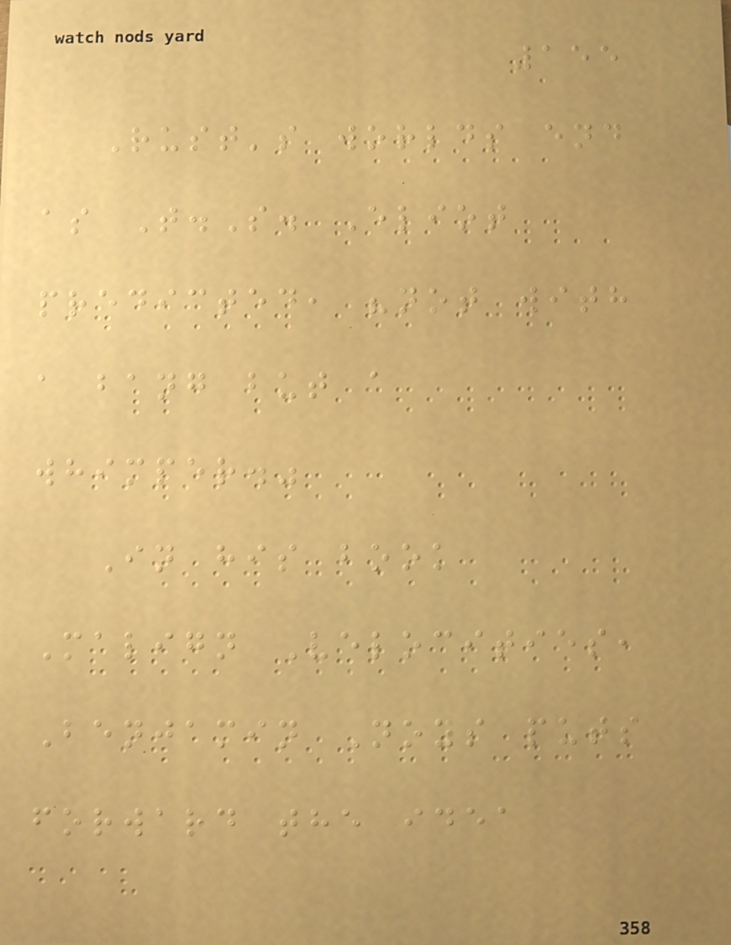155
Rust's worlds end
as T.S. Eliot
predicted, "not with
a bang but a
whimper."
In his book
Malign Velocities,
Benjamin Noys puts
forward the idea
